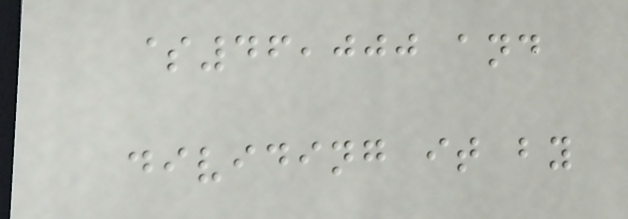$46,000 and
dividing it by
